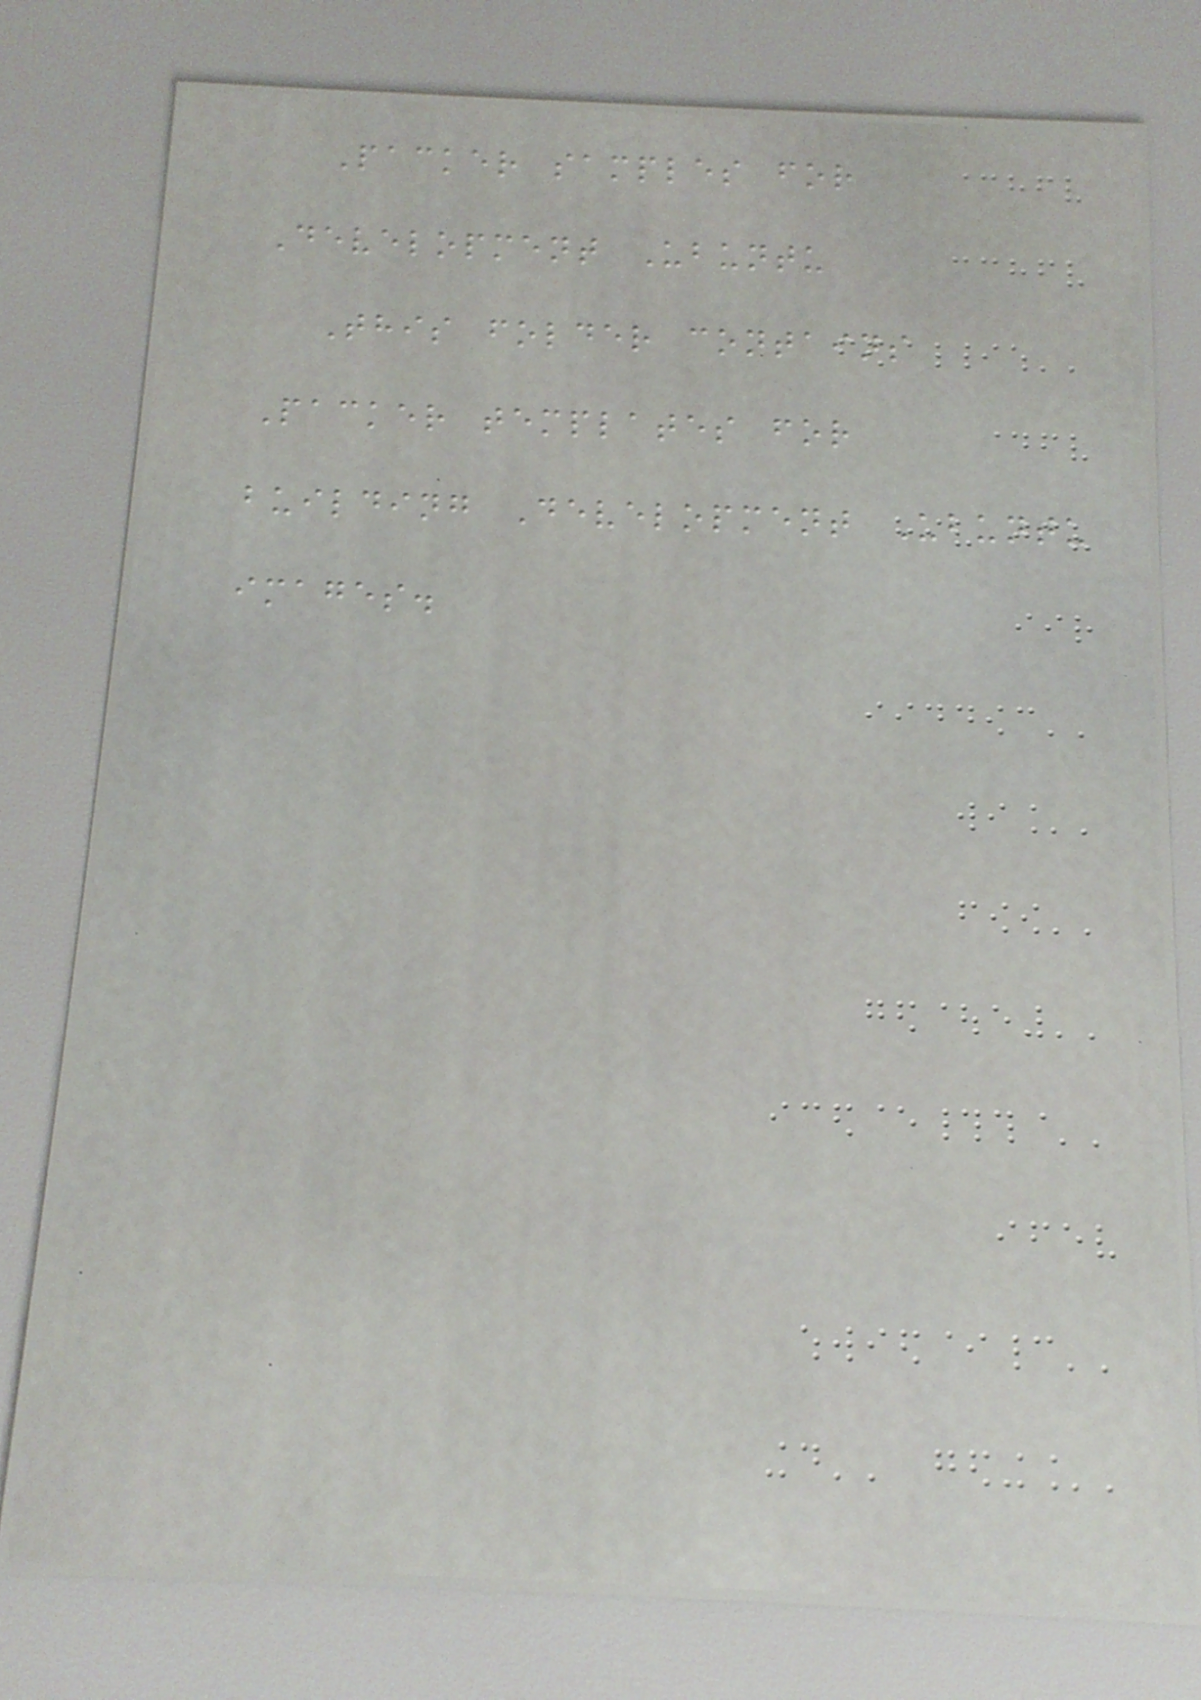Packer samples for
Development Ubuntu
This folder contains
Packer templates for
building Development Ubuntu
images.
